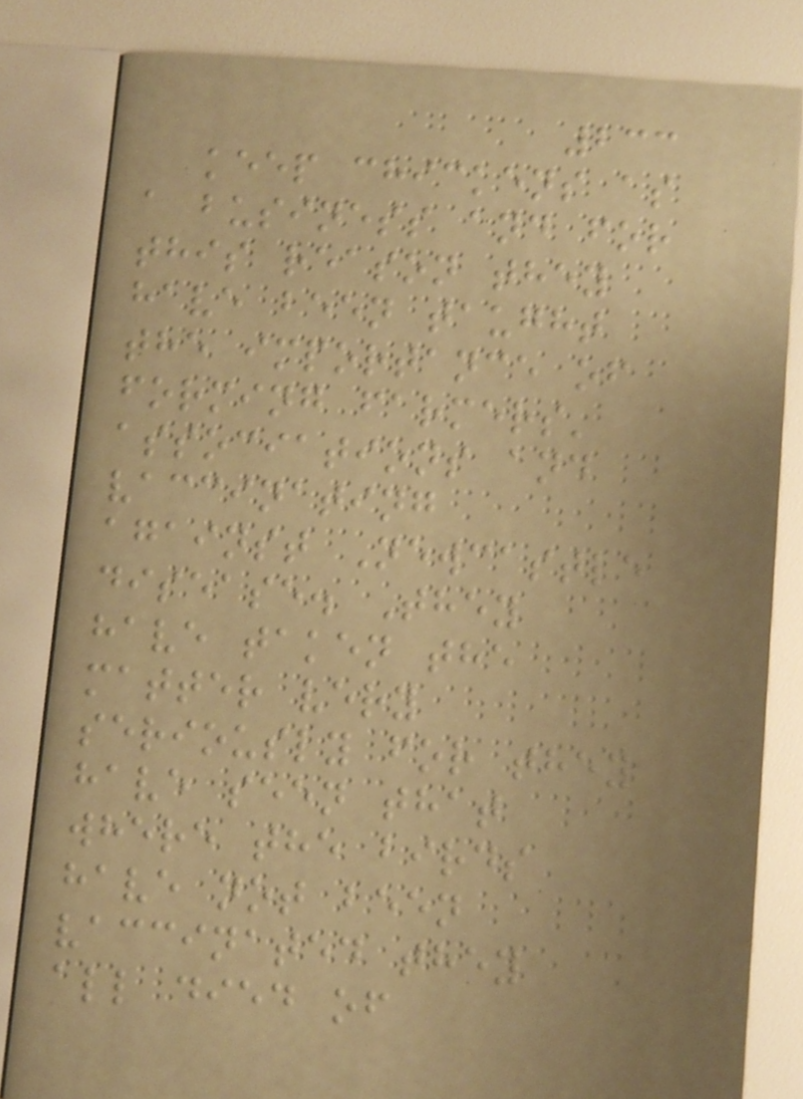233
keep chickens as
a business and for
this reason they
have been taught
the importance of
forming farmers'
associations and
vaccinating
against Newcastle
disease. They
have taken the
matter very
seriously for they
have seen that
where the birds
have not been
vaccinated they
all died of
